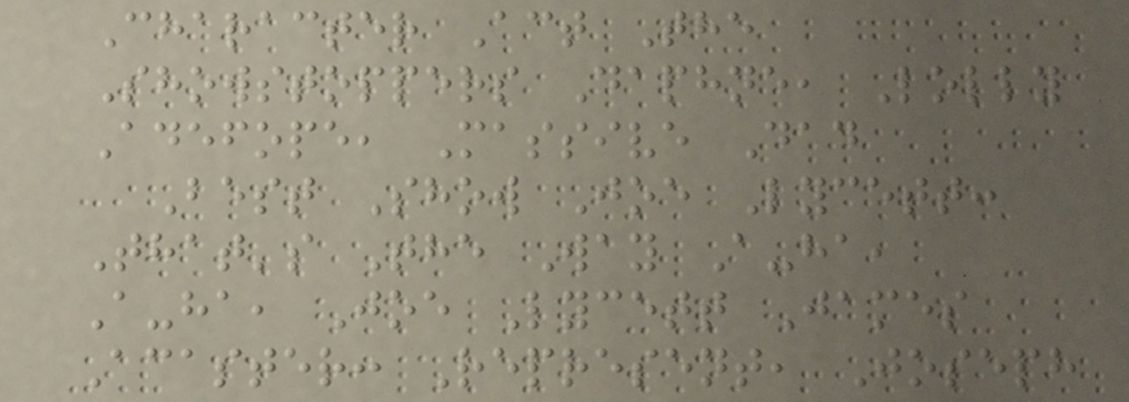Character Act The
Showstoppers Daphne, Lolly
Adefope, Massive Dad
Best Show Joe Lycett:
That's The Way A-ha,
A-ha, Joe Lycett James
Acaster: Represent, Joseph
